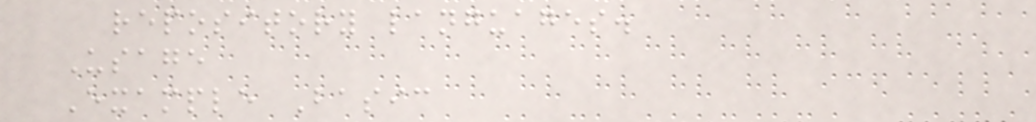repository languages.
Usage
Example Basic
